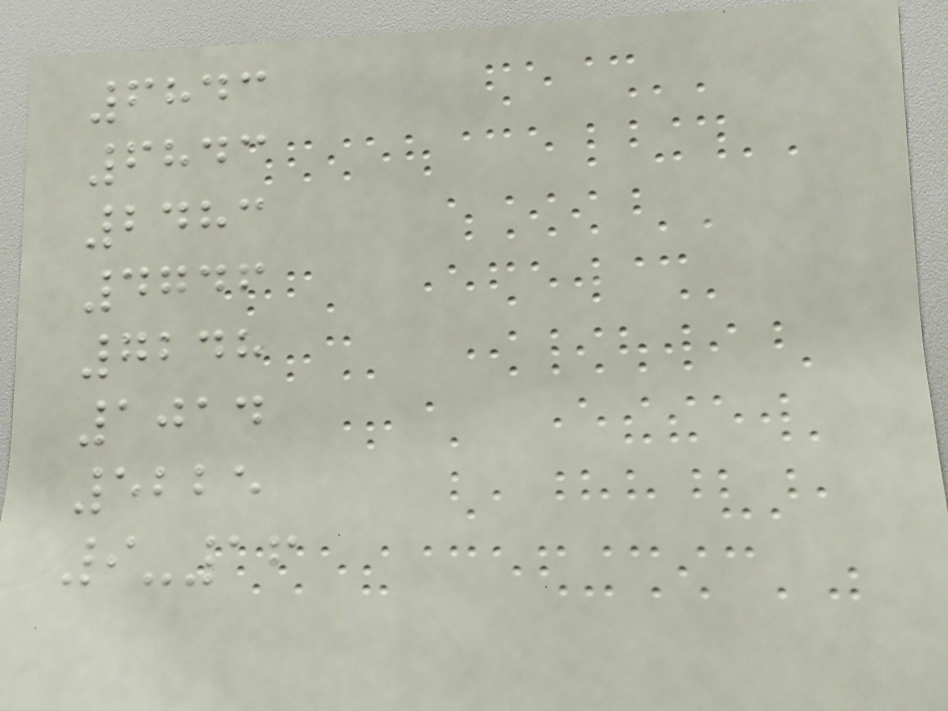6843
6843
2483
4746
7248
1014
5225
9-16
